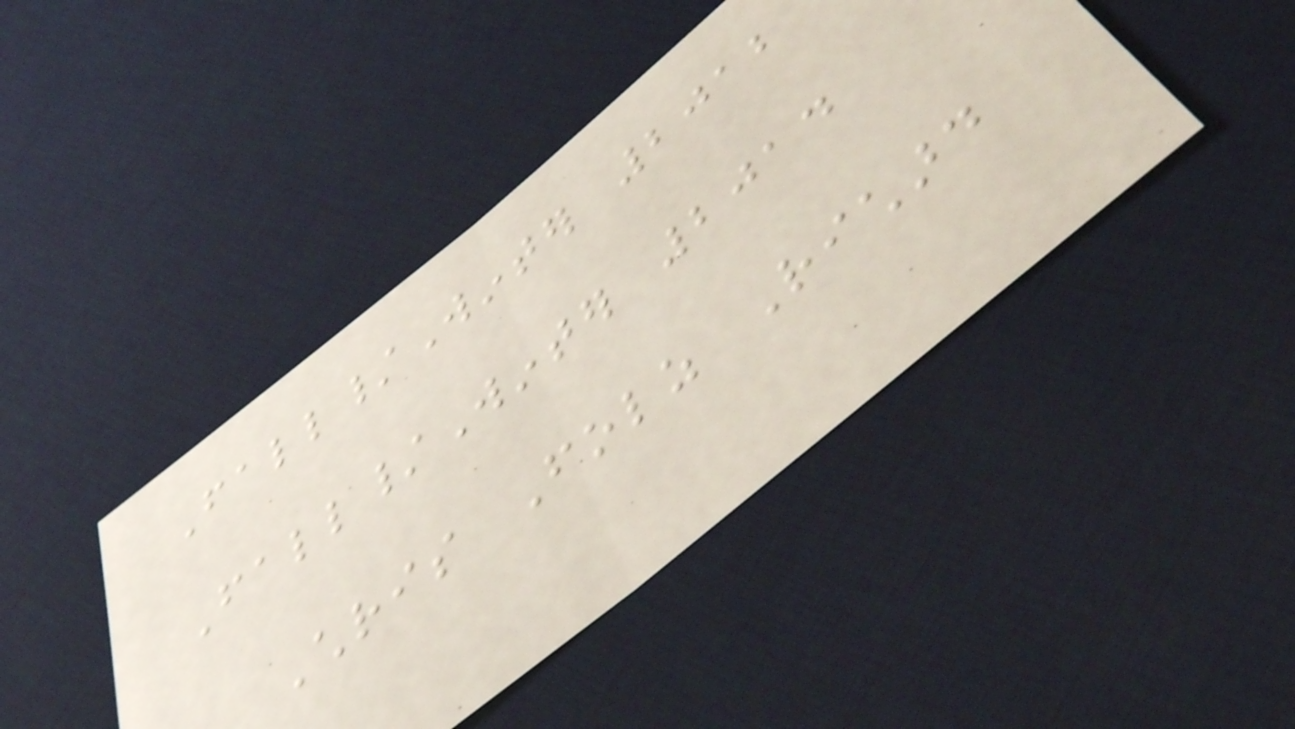Fall/Winter 2012
Fall/Winter 2014
Chris Folz Richard
